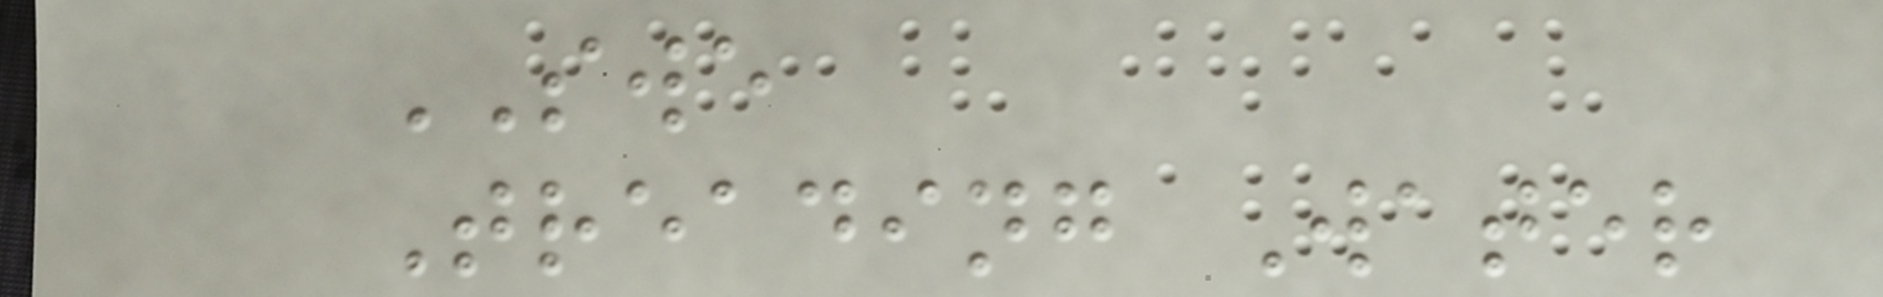SWE
Treading Water
